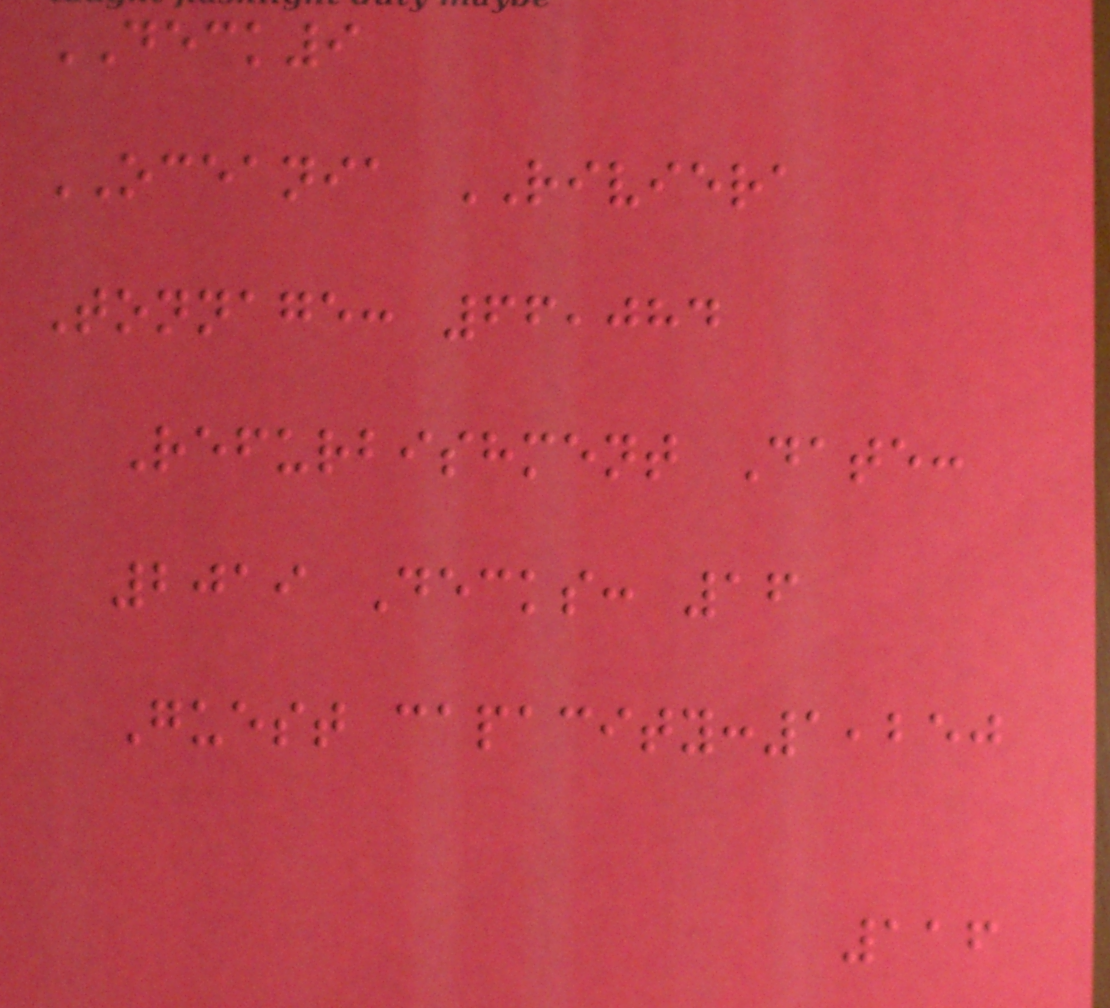DECK9
OCEANIA RIVIERA
Tonnage: 66,084
Refurbishment Date:
2019 Decks: 16
Guest capacity:1,250
116
